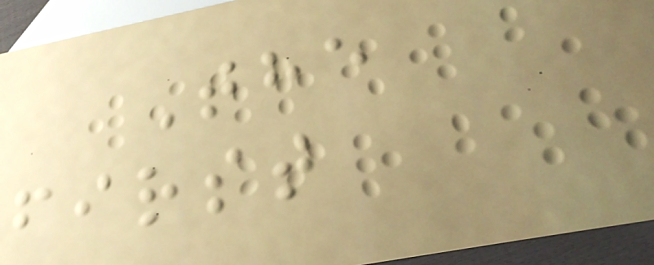The
first
